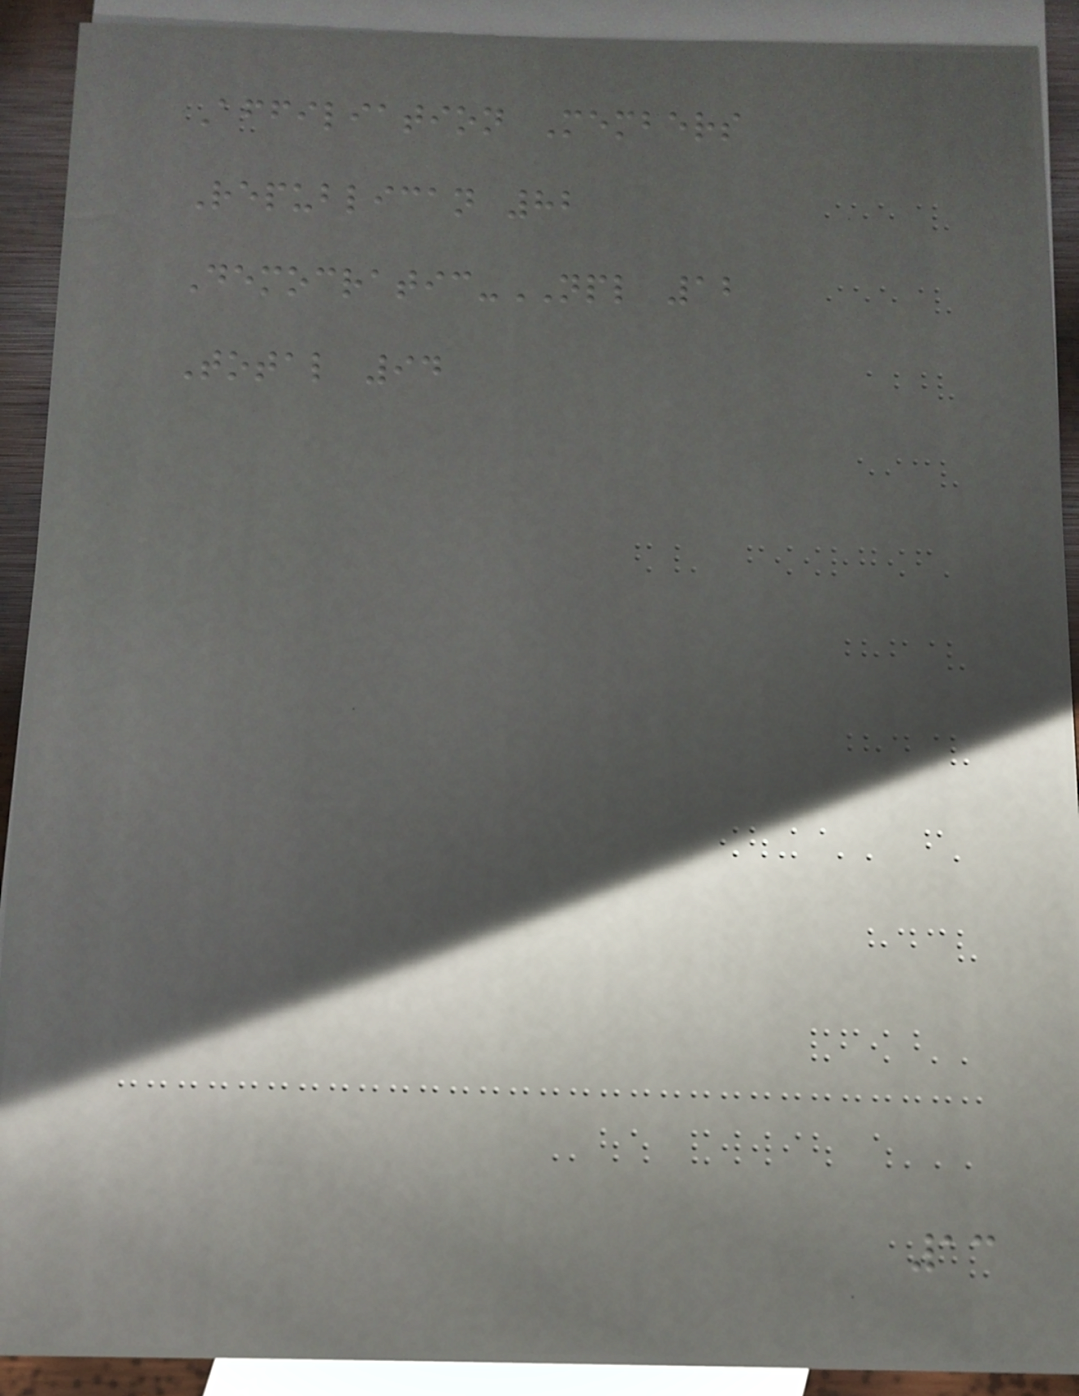Affiliation Members
Republican 82
Democratic-NPL 12
Total 94
13
